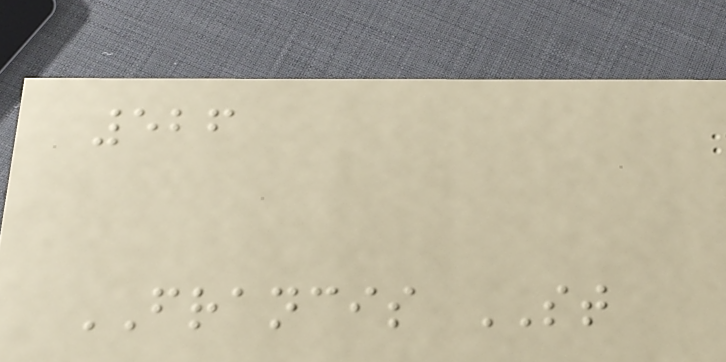526
FRANCIS ST
